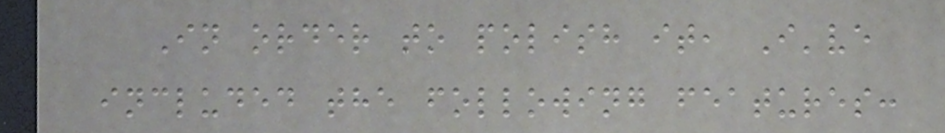In order to polish it, I've
included the following features:
